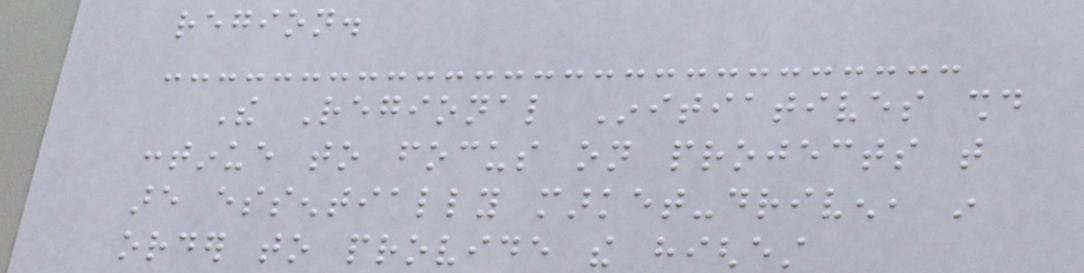region.
The Regional Initiatives should
continue to focus on projects that
are essentially market-driven, in
order to provide the highest
